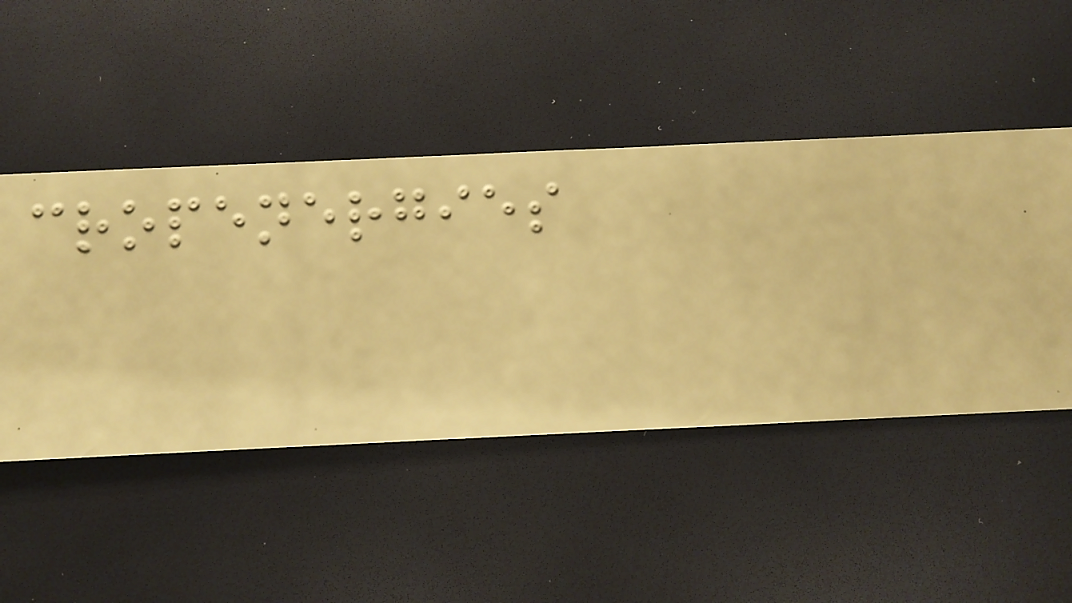cropenergies
